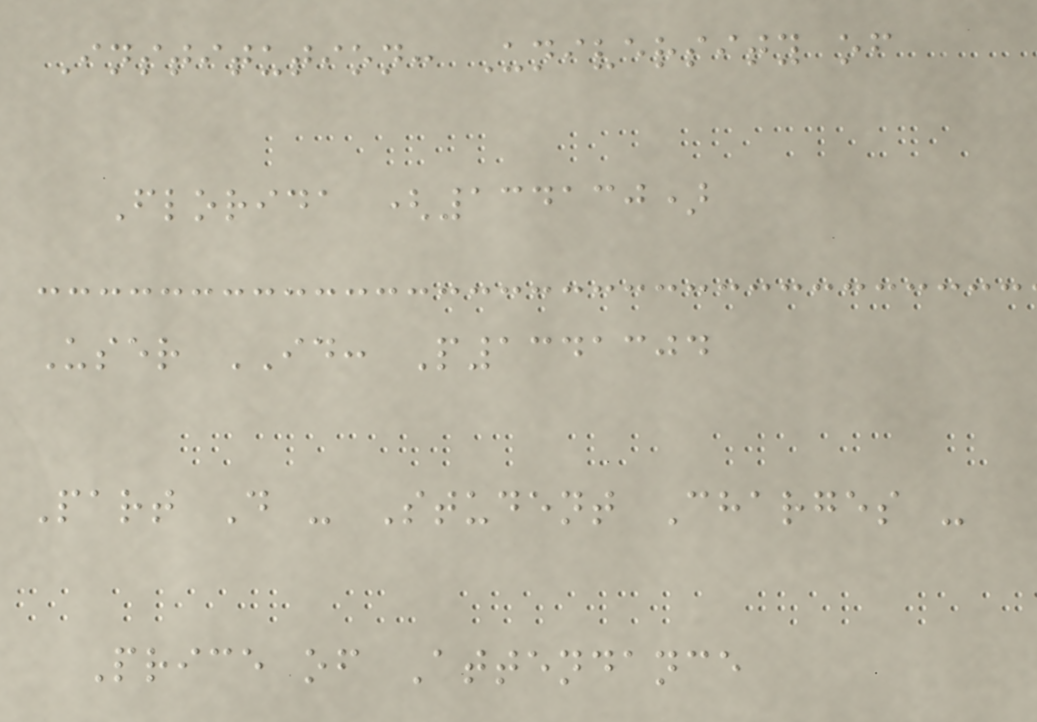Institution: University of
Florida (134130)
User ID: P1341304
Part D - Student Charges -
Price of Attendance
